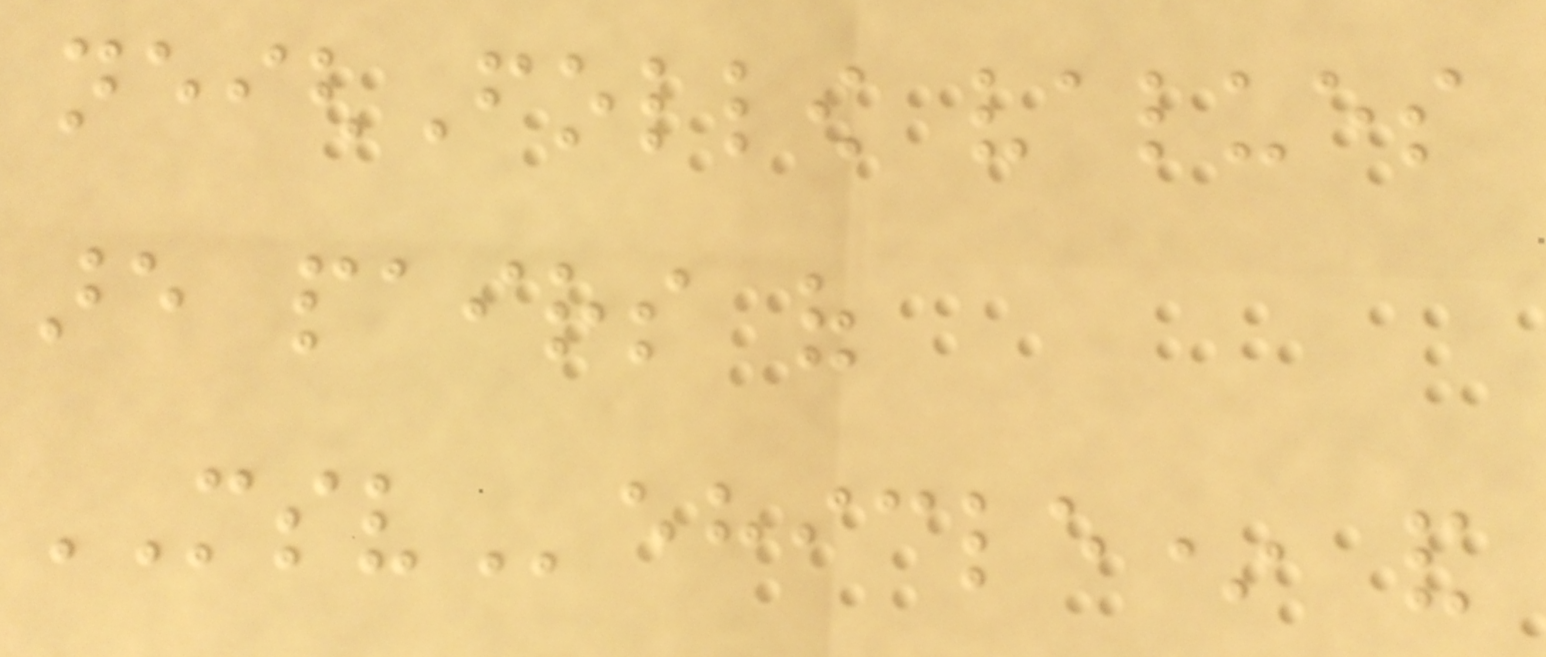neighFollow values
are pairs of
MSVehicle* and
